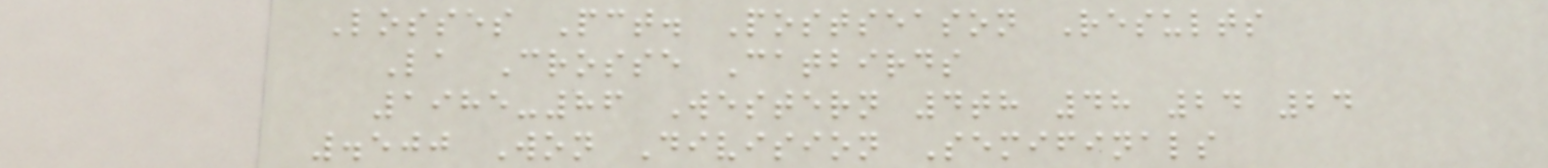Losses Pct. Postseason Results
La Crosse Catbirds
1985-86 Western 4th 48 24 24
.500 Won Division Semifinals
